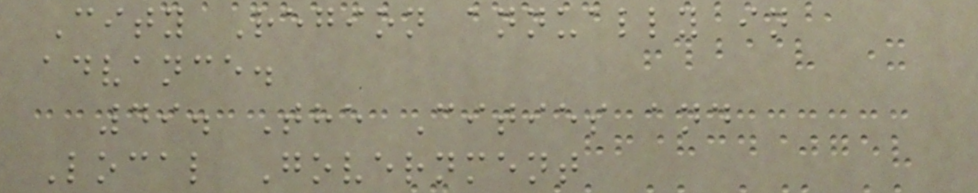City Region annually in
advance.
49. The Cities and
Local Government
